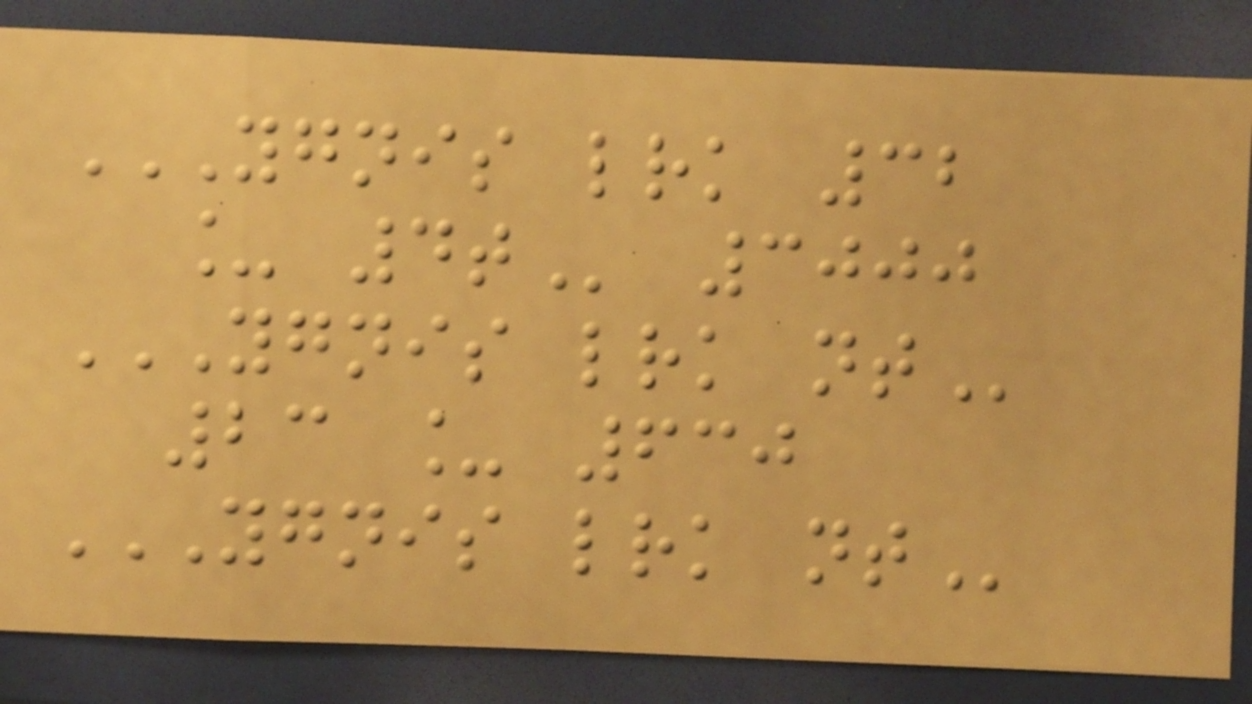YGNIS LRK 32
_ 4T 3000
YGNIS LRK NT
23 _ 630
YGNIS LRK NT
